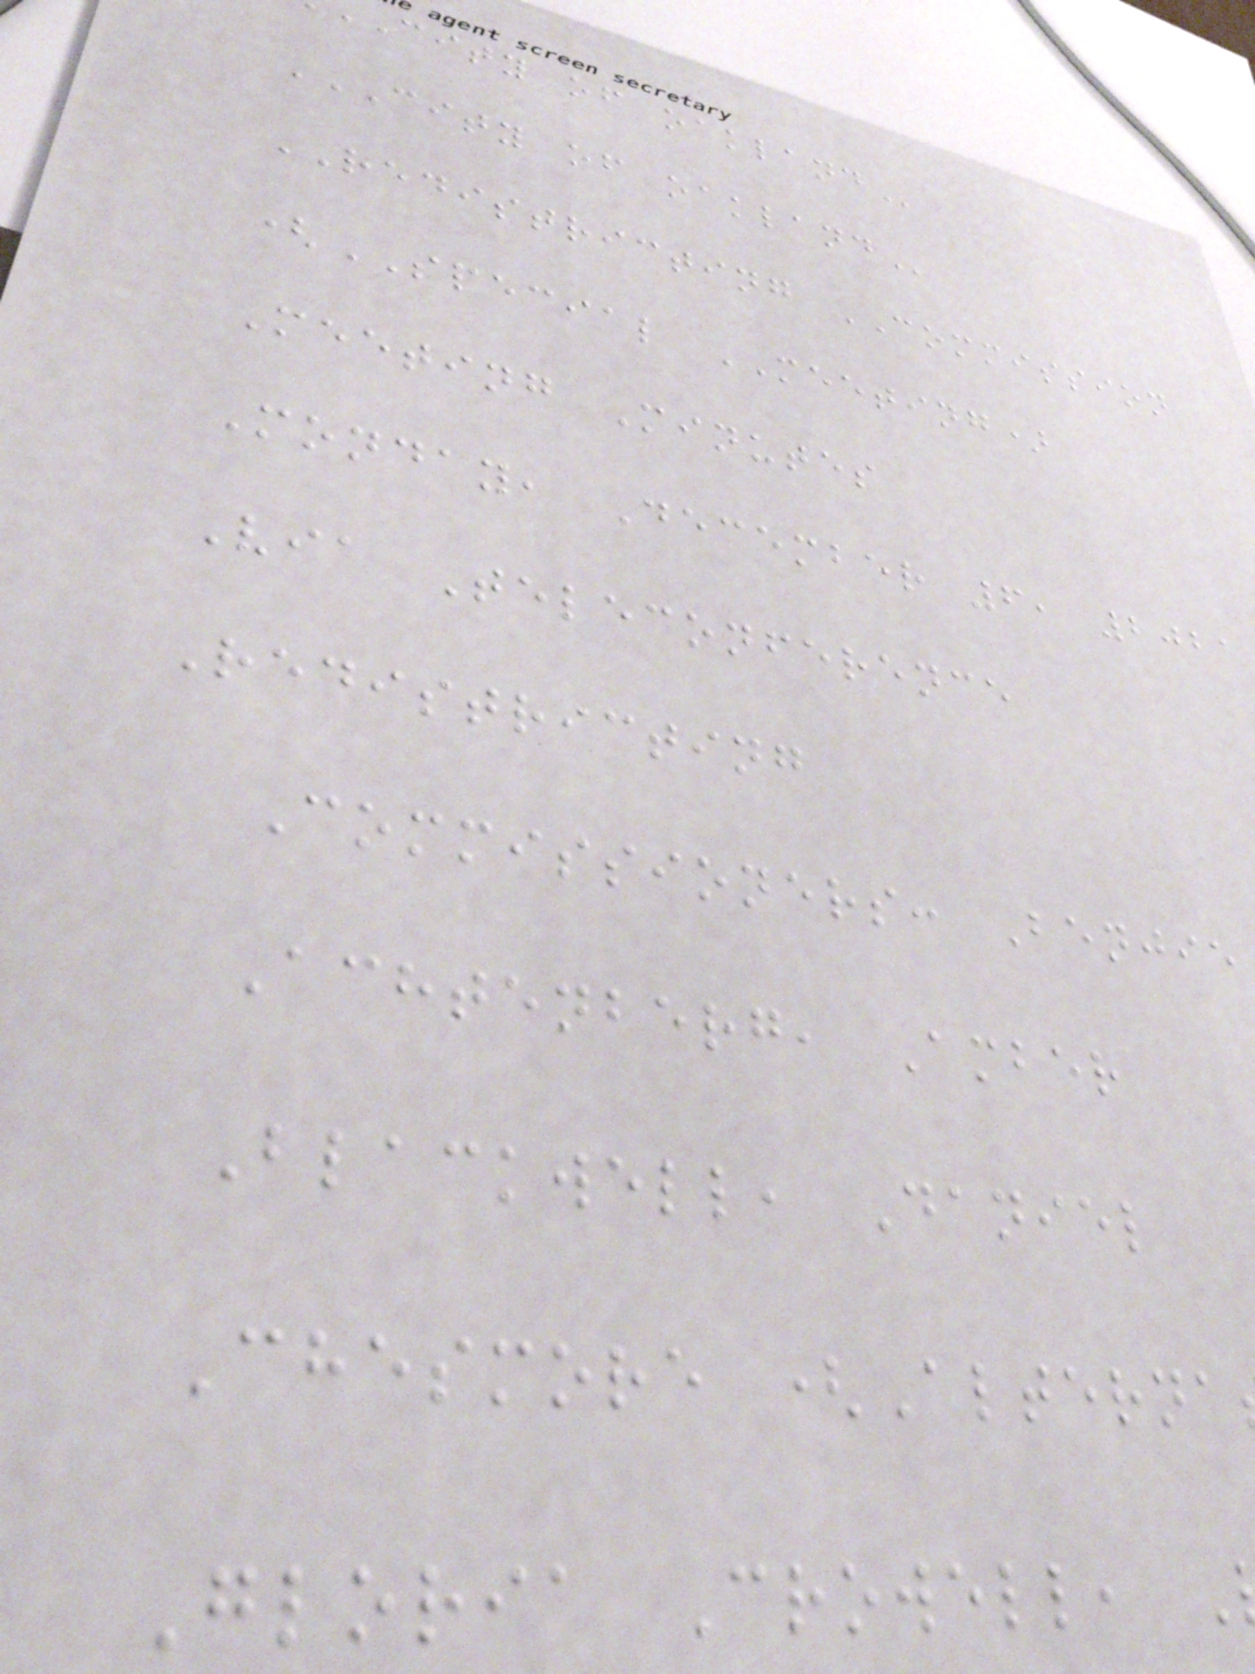city of
CITY OF OAKLAND
REDISTRICTING COMMISSION
(SPECIAL MEETING)
Meeting Minutes
Monday, December 6, 2021
Via Teleconference
Redistricting
Commissioners: Benjie
Achtenberg, Amber
Blackwell, Daniel
Chesmore (Alterna
Gloria Crowell,
